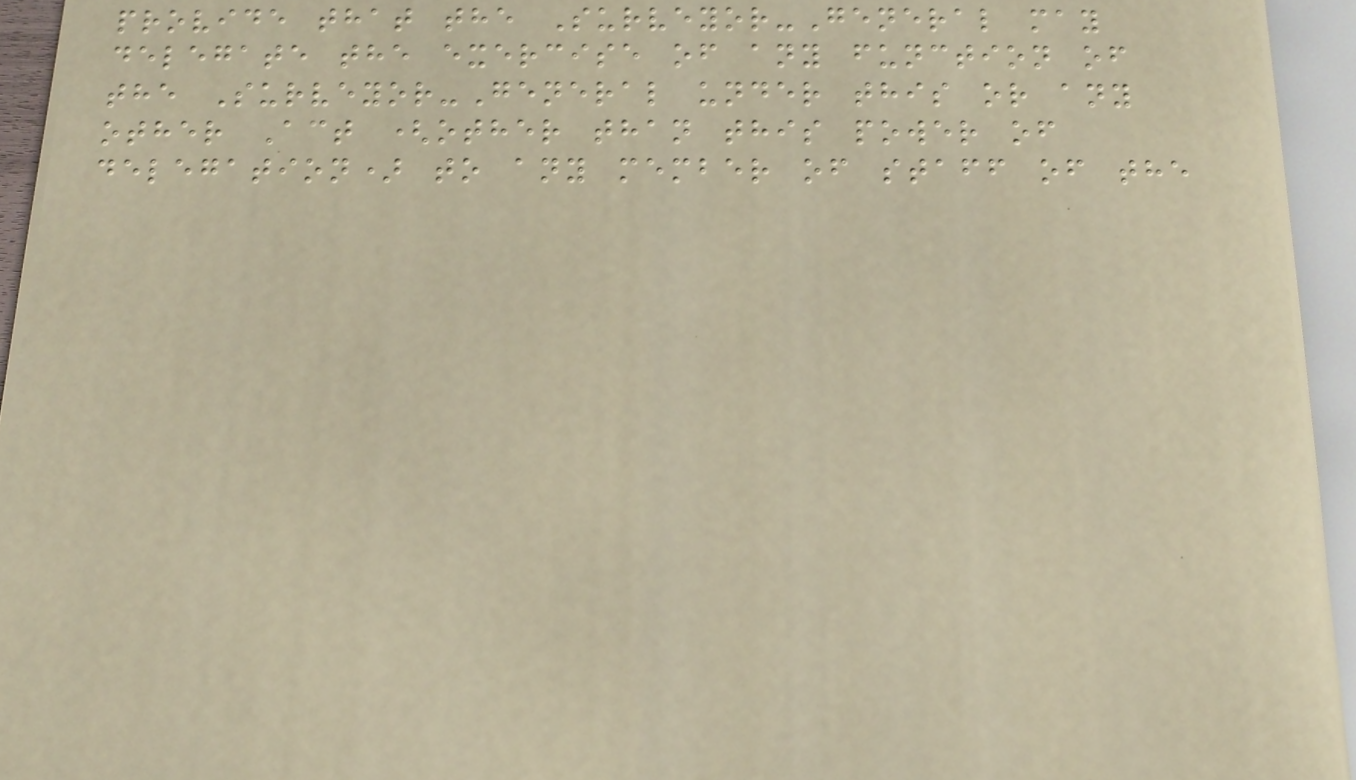provide that the Surveyor-General may
delegate the exercise of any function of
the Surveyor-General under this or any
other Act (other than this power of
delegation) to any member of staff of the
